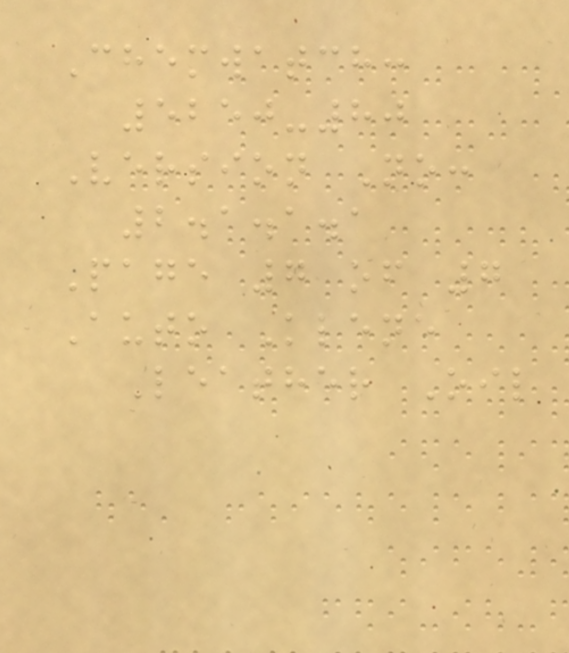Chemwatch:
5250-80
Version No:
2.1.1.1
Page 7 of 7
Auto Klene
Leather Oil
